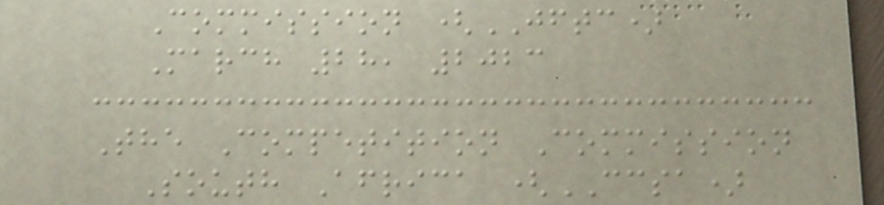Commission (JFTC)
March 28, 2023
The Competition Commission
South Africa (CCSA)
